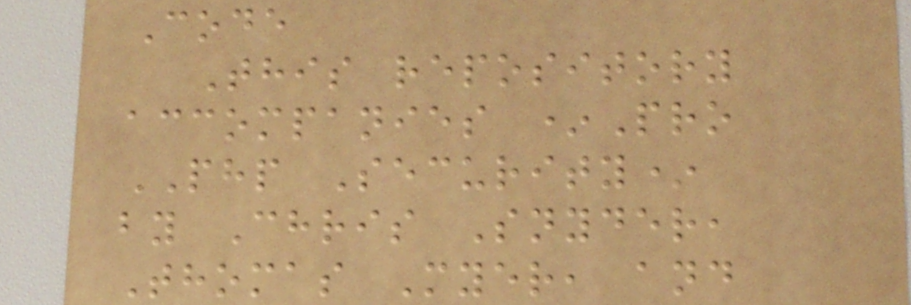Code
This repository
accompanies *Pro
PHP Security*
by Chris Snyder,
Thomas Myer, and
